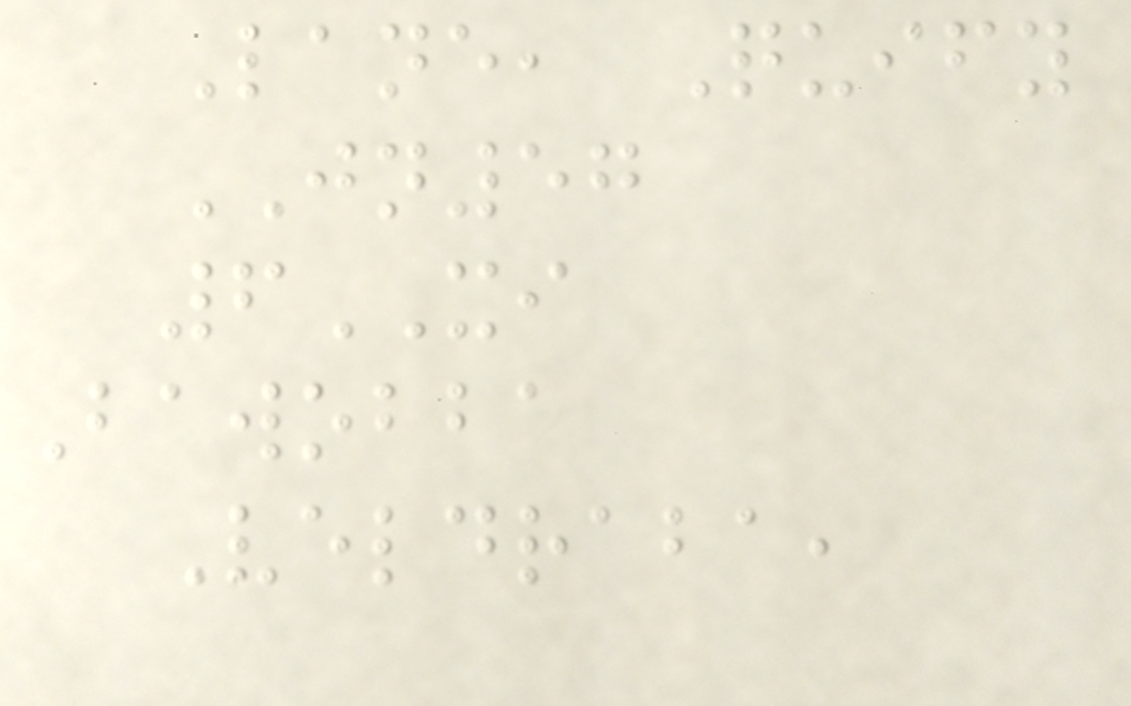Lane, Quify
JN57
6XI
Bawobba
Veldraba,
